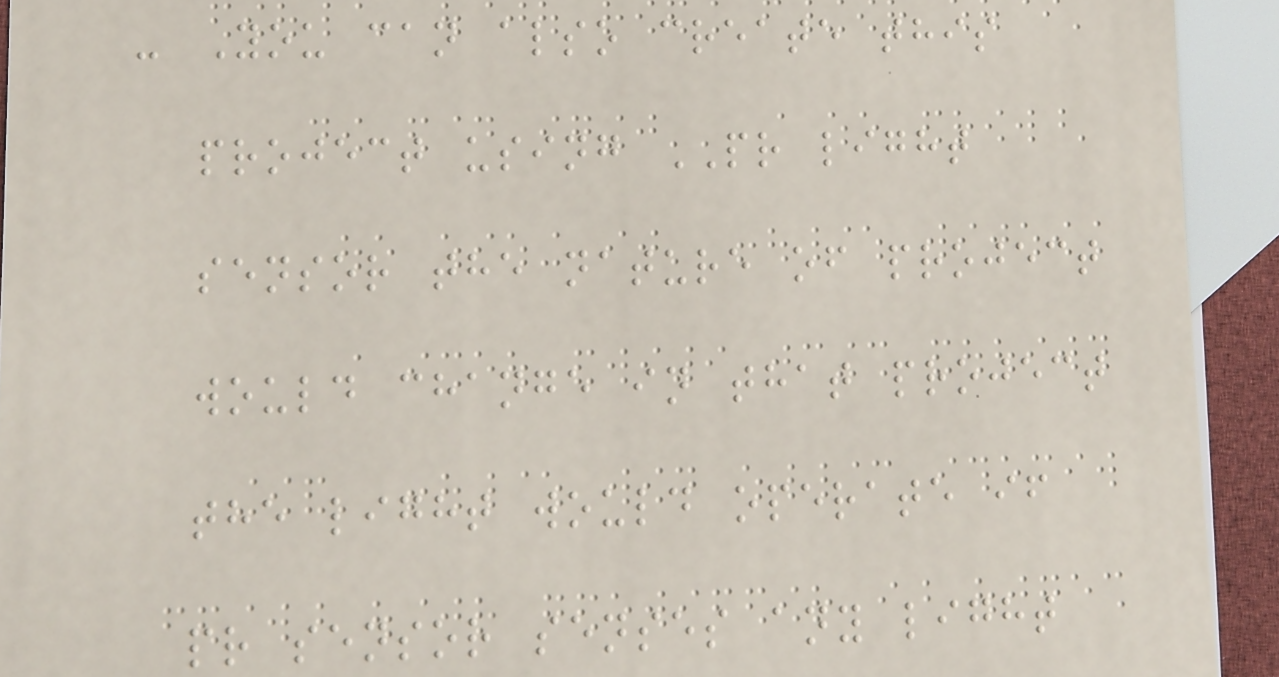- You can also create this
project using PR light
sensor the nature of project
would change in that project
the light would operate if
pr sensor senses any light
